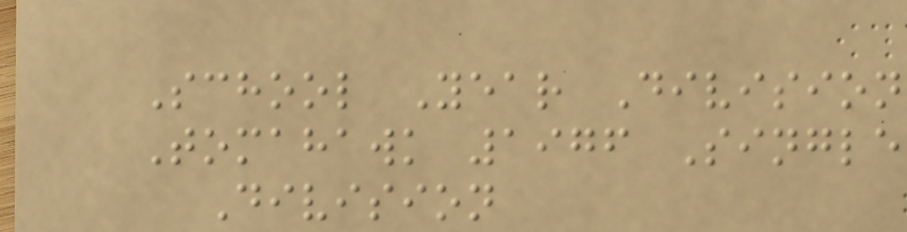School Year Division
Tomahawk 1976 Single
Division
